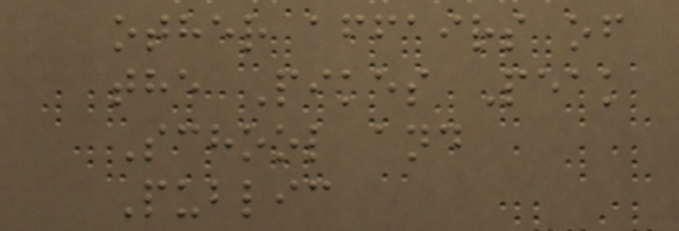other affairs of
the Pikes Peak
School and
Public
